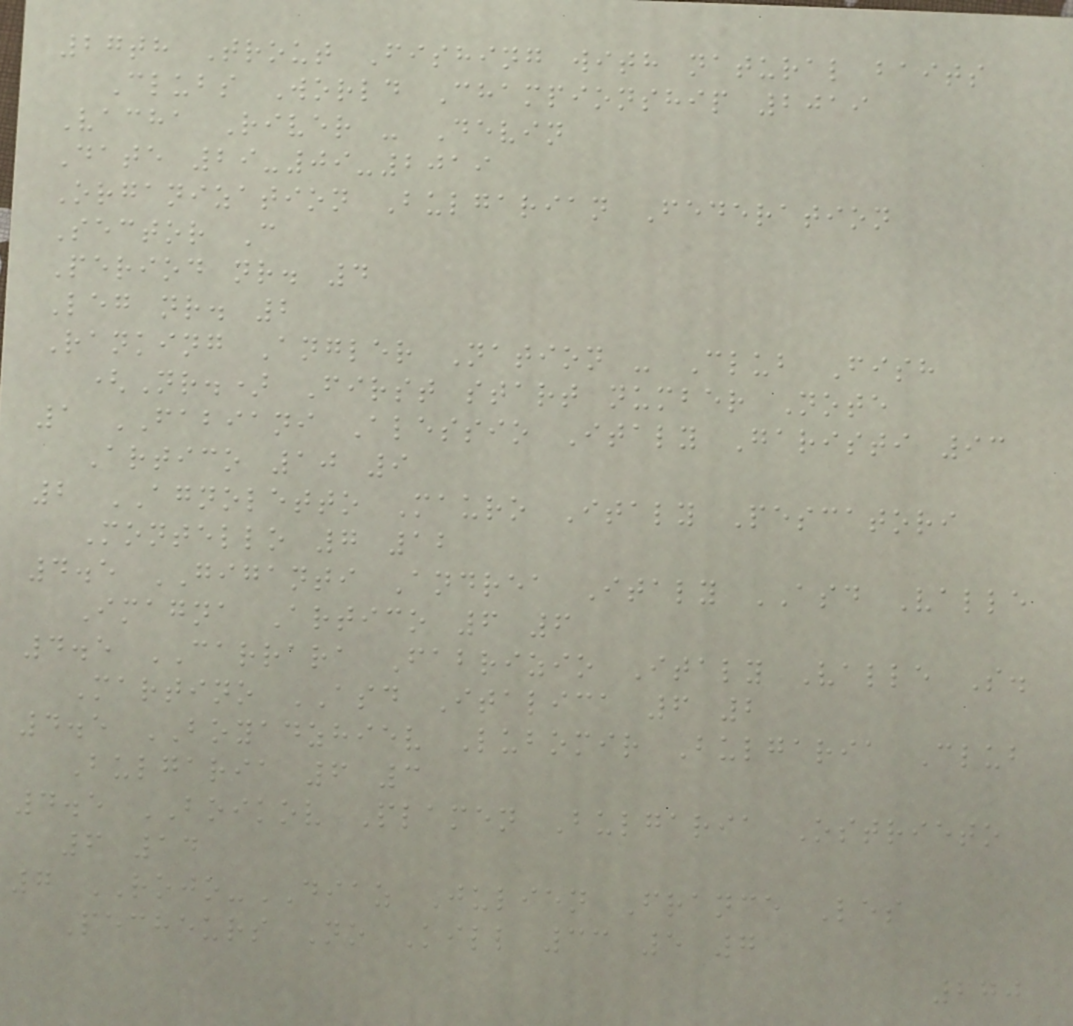27th Trout Fishing with natural baits
Clubs World Championship 2019
Vacha River - Devin
Date 29-09-2019
Organization Bulgarian Federation
Sector C
Period nr. 4
Leg nr. 2
Ranking Angler Nation - Club Fish
(Nr.) First start number Note
1 FABIANI Alessio Italy Garisti 93
Artico 10 9
2 AGNOLETTO Mauro Italy Pescatori
Montello 7 12
4.5 GIGANTI Andrea Italy ASD Valle
Imagna Artico 6 6
4.5 CARRARA Fabrizio Italy Valle S.
Martino ASD Italica 6 2
4.5 BOYADZHIEV Lubomir Bulgaria Club
Bulgaria 6 3
4.5 BOIKOV Plamen Bulgaria Ostrieto
6 14
7 ROJO-DIAZ Julien France Les
Pecheurs No Kill 33 5 7
270
